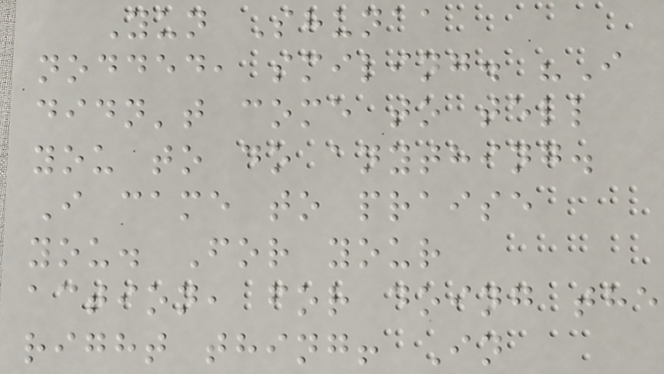Yun Shunaa
nodded, smiling. "I
didn't come to tell
you to do anything.
I came to praise
you. For your
action, for doing the
right thing! In
